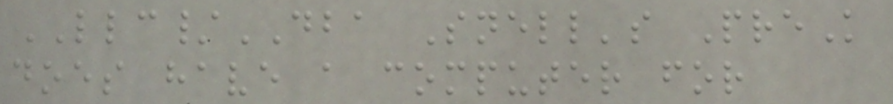LLC/DBA Snell's PreK
does have a computer for
